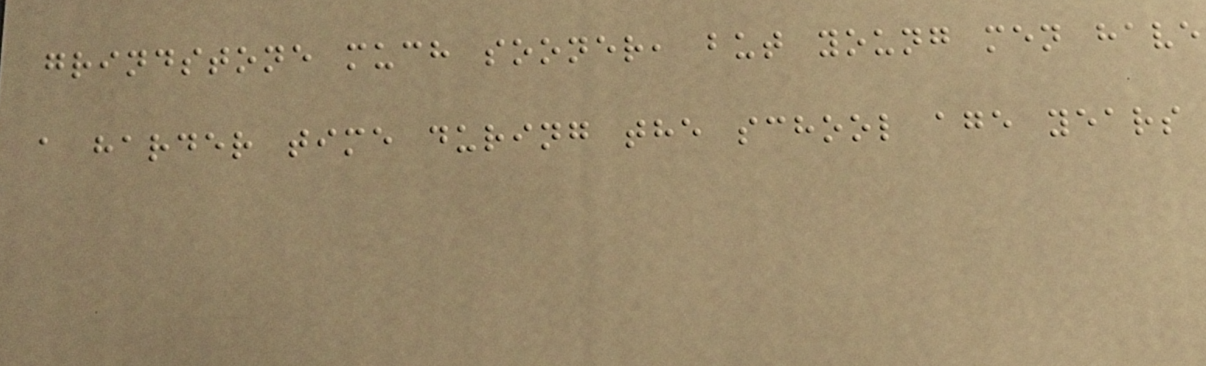grindstone much sooner, but young men have
a harder time during the school age years
